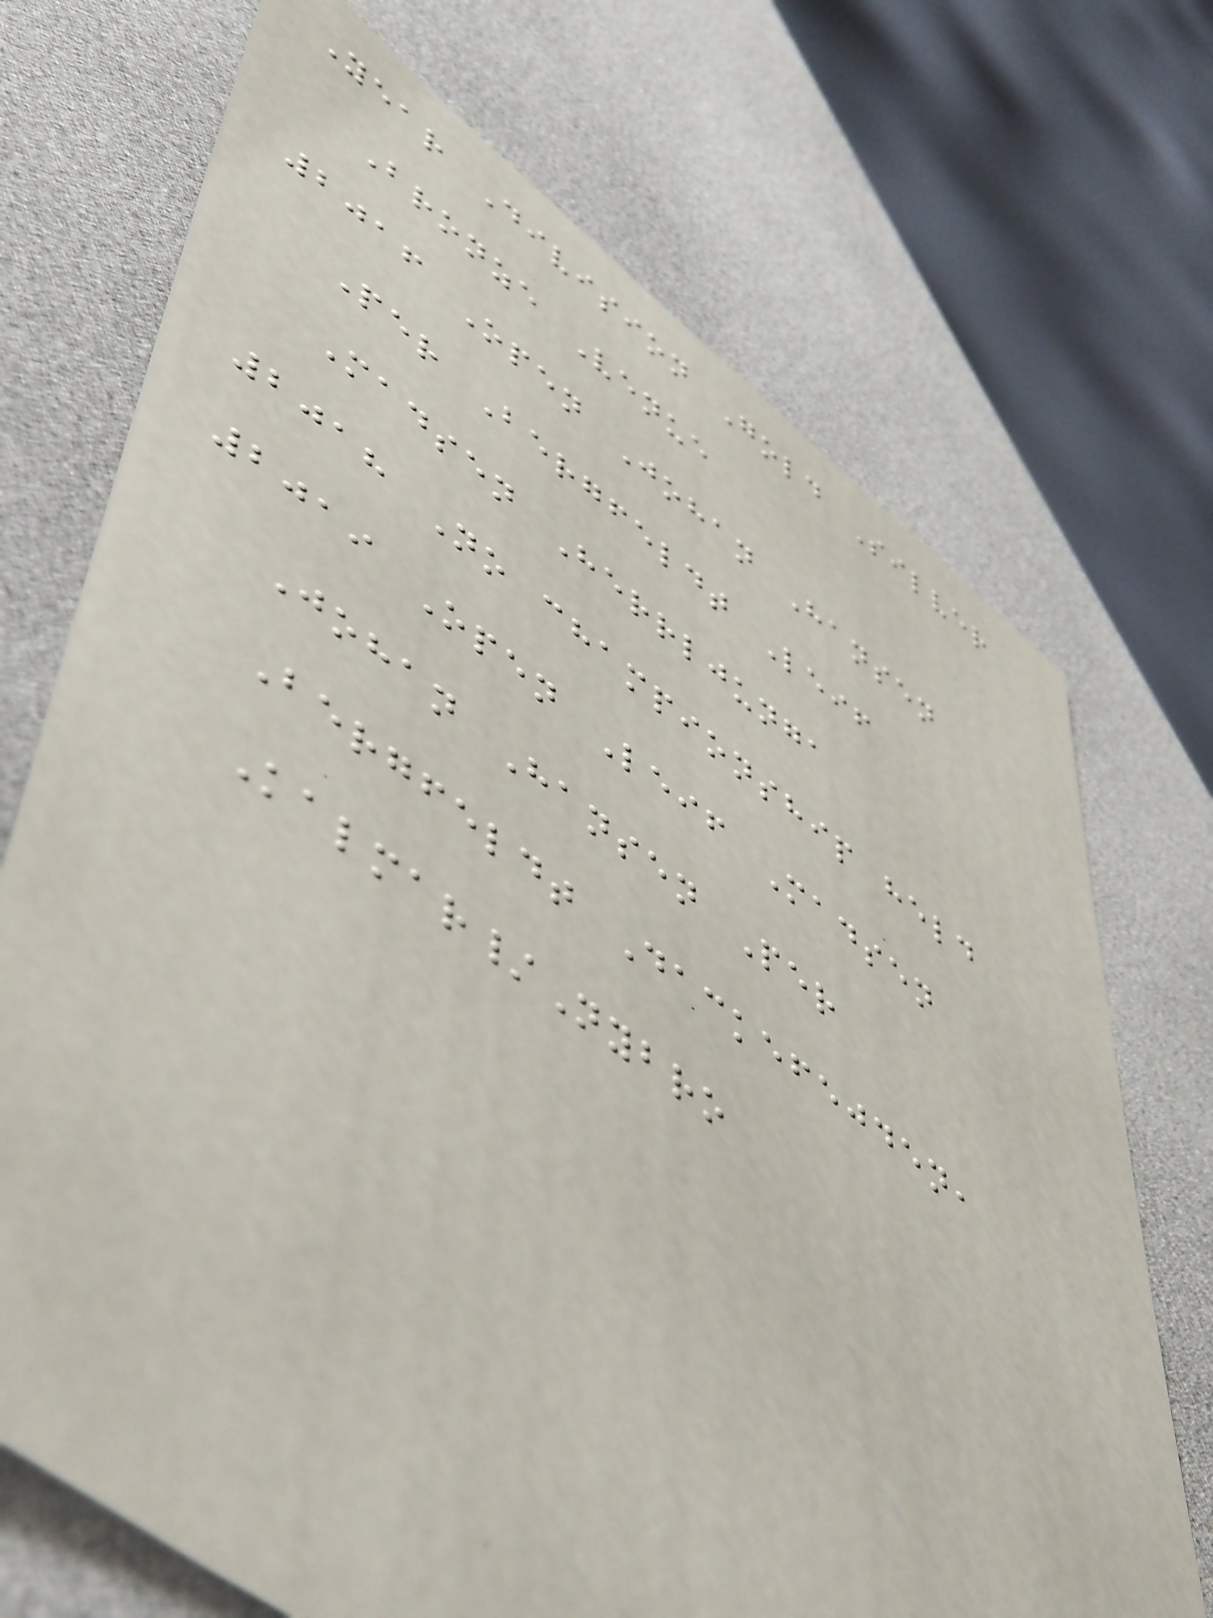Year Division Gold Silver
Bronze Venue
2016 Open Johan Hansen
Per Bergfeldt Leif
Madsen Herrljunga
2018 No championship held
2019 Open Leif Madsen
Johan Hansen Per
Bergfeldt Dackefejden,
Kalmar/Nybro
